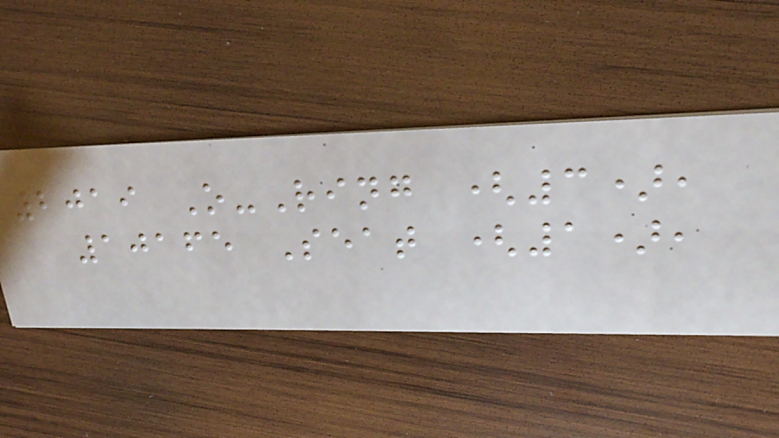2019 O-Ring (3),
10165 Seat (1),
